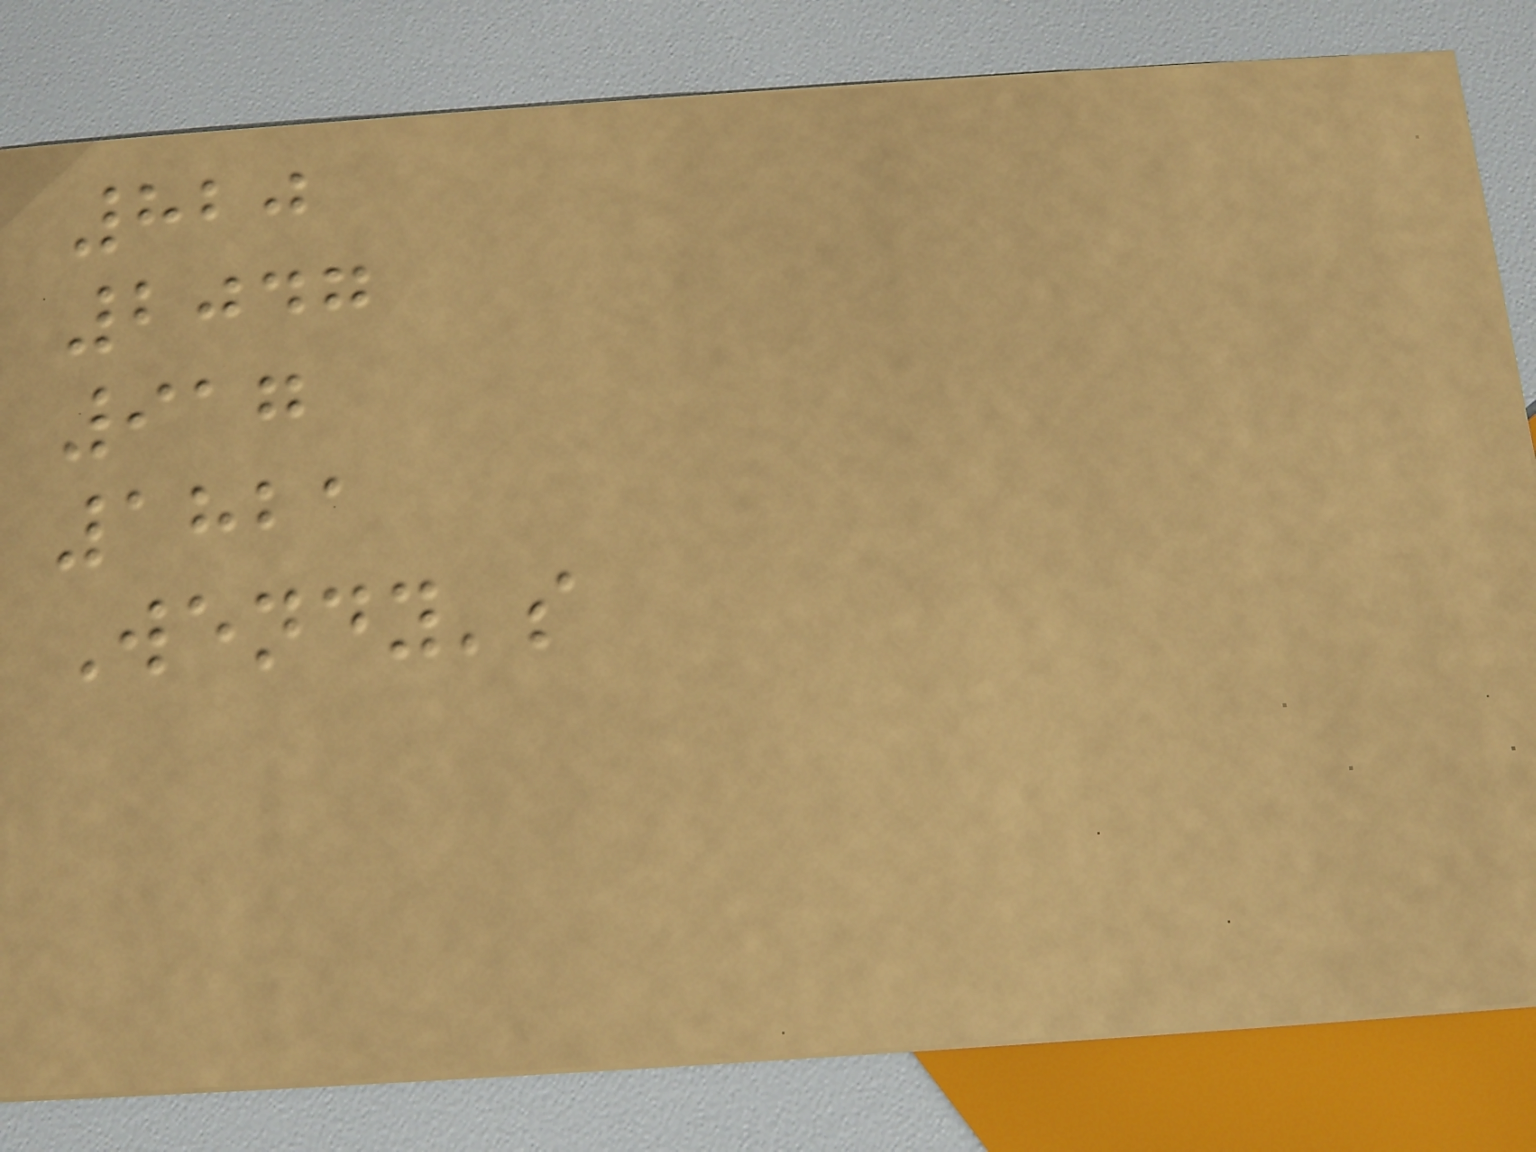820
2047
917
1821
Wendy's
